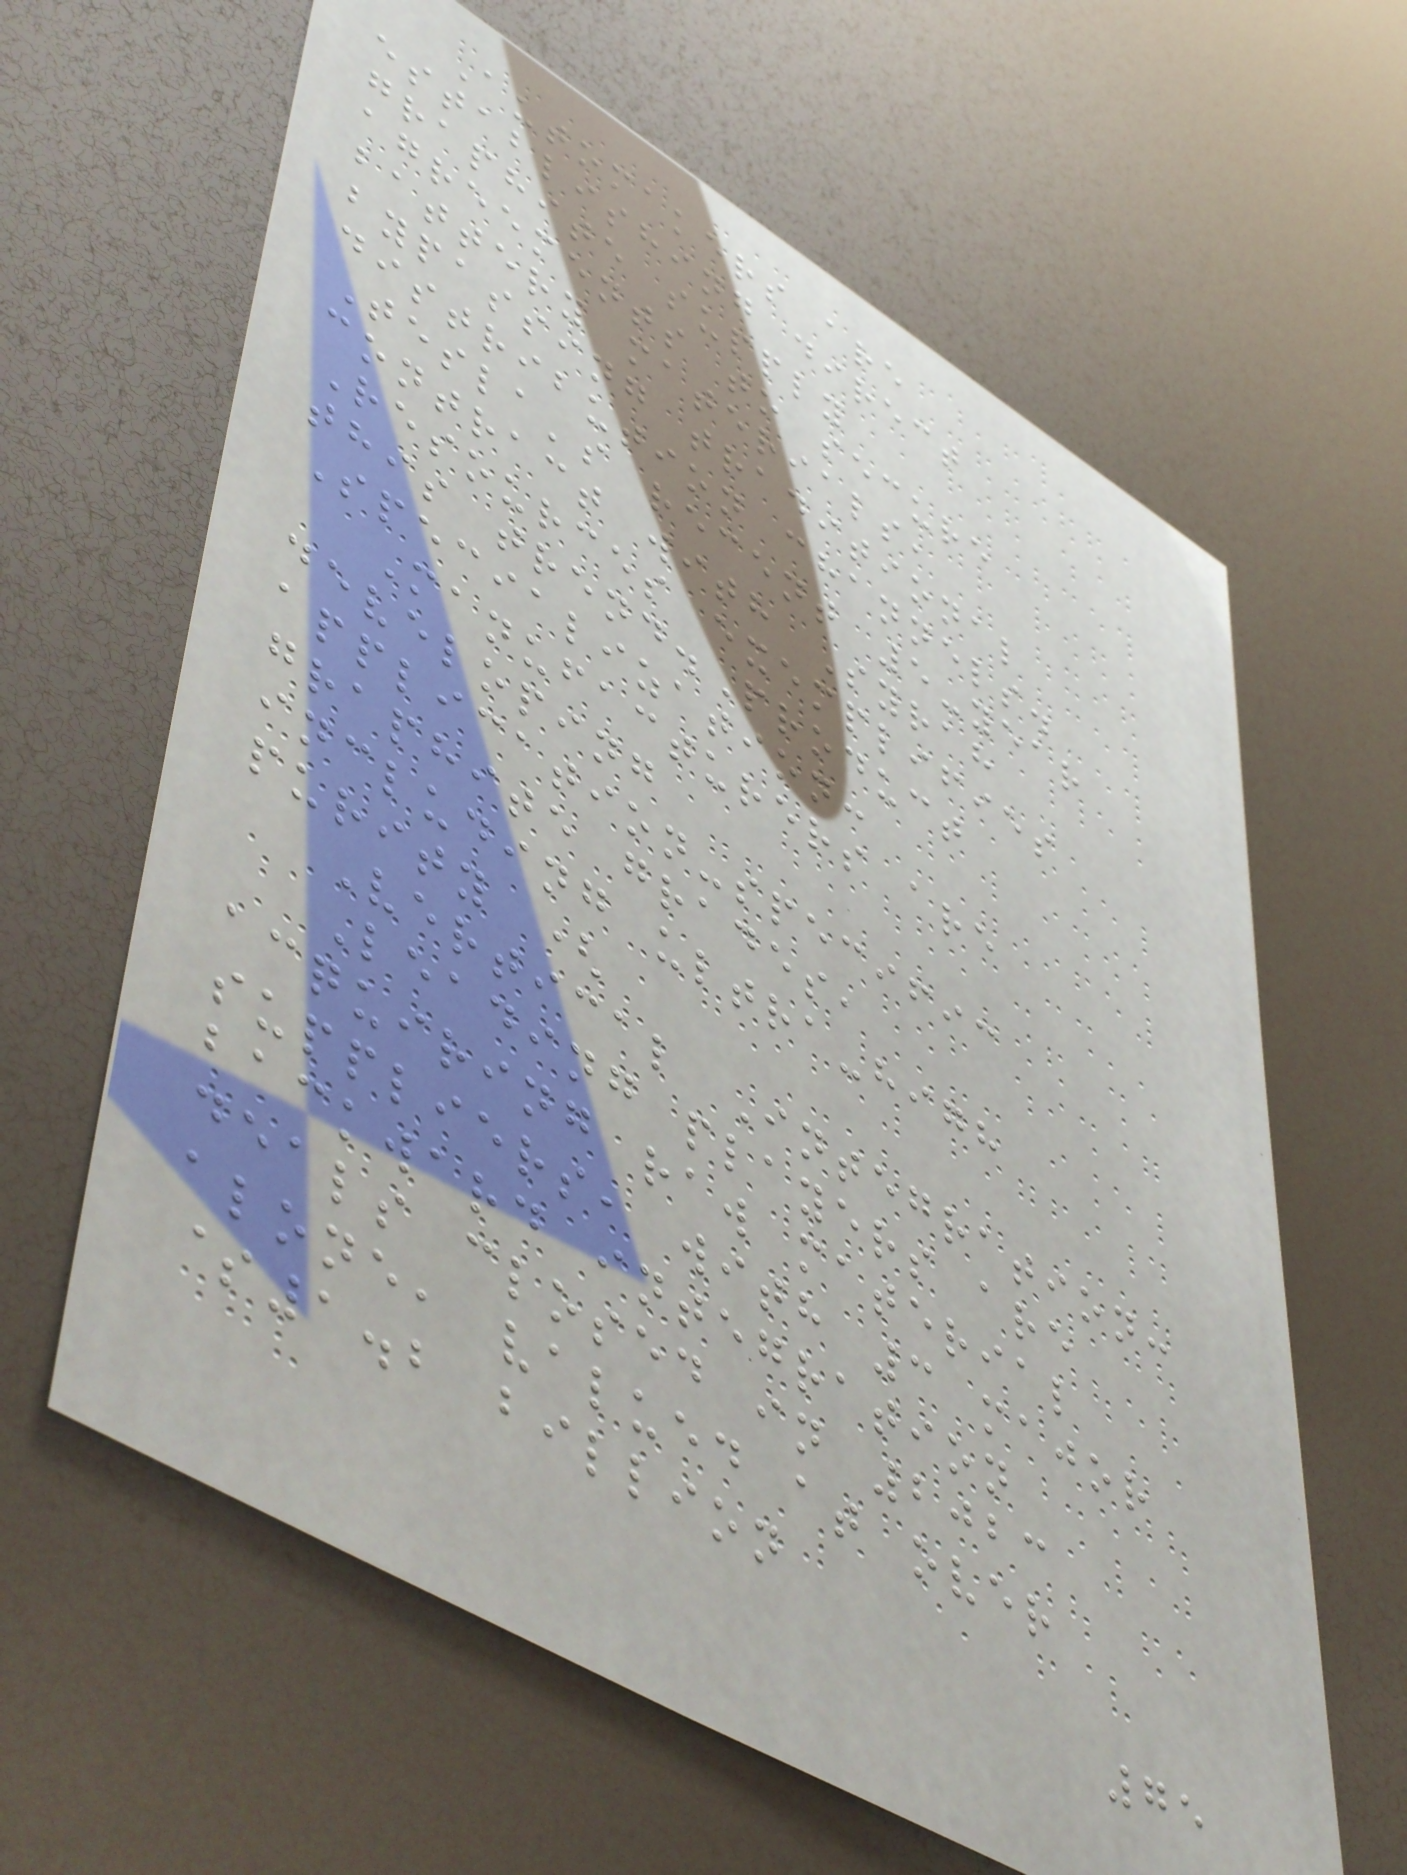Automakers are
establishing direct
graphite supply
agreements to secure
battery materials,
bypassing traditional
distribution channels.
Tesla's recent 5-year
contract with Syrah
Resources exemplifies
this trend.Product
Specialization:
Manufacturers are
developing
application-specific
graphite grades,
including ultra-high
purity (
Vertical Integration:
Leading players are
acquiring raw material
suppliers, with 3 major
backward integration
deals closed in 2023
alone, valued at over
$1.2 billion
75
